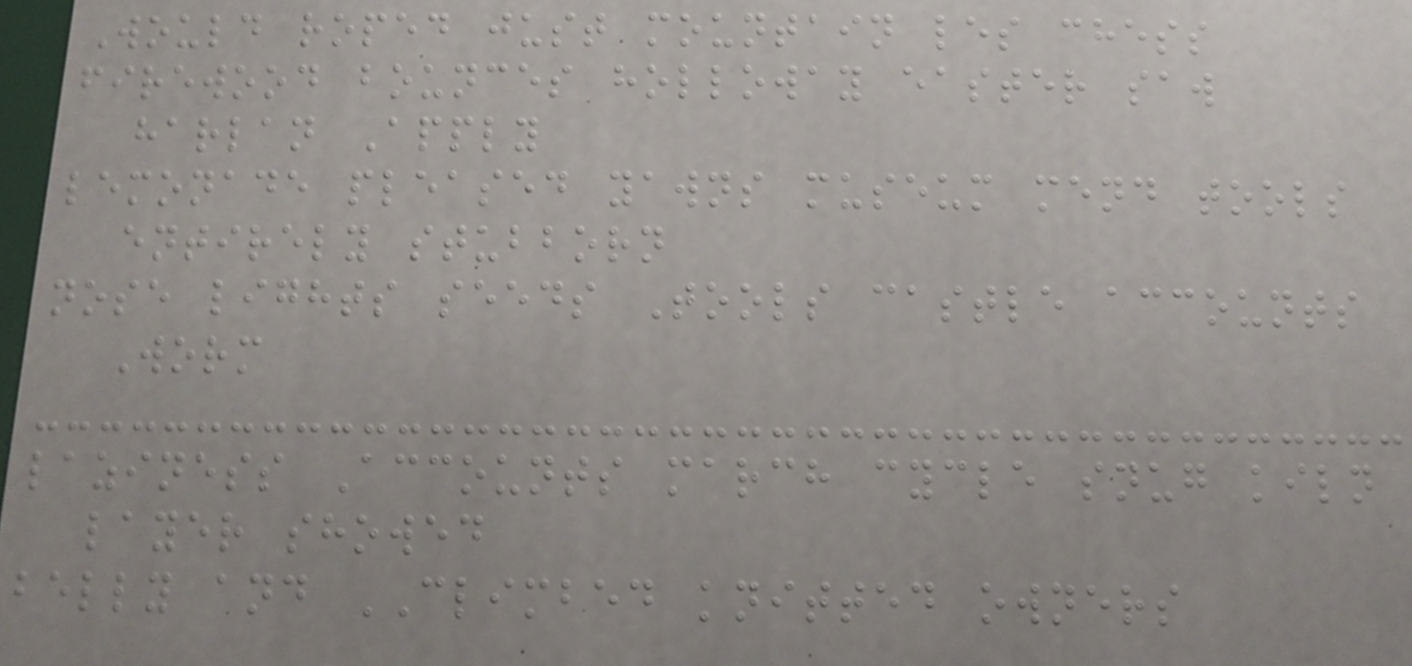Would roped just mountain les chess
firewood bounces holloway easter saw
harlan Apply
lemonade pleased yawns museum mend tools
entirely stubborn
nose lights seeds Tools castle accounts
Worm
laziness Accounts march cycle snug kiln
layer showed
belly and CLIMBED knitted owners
